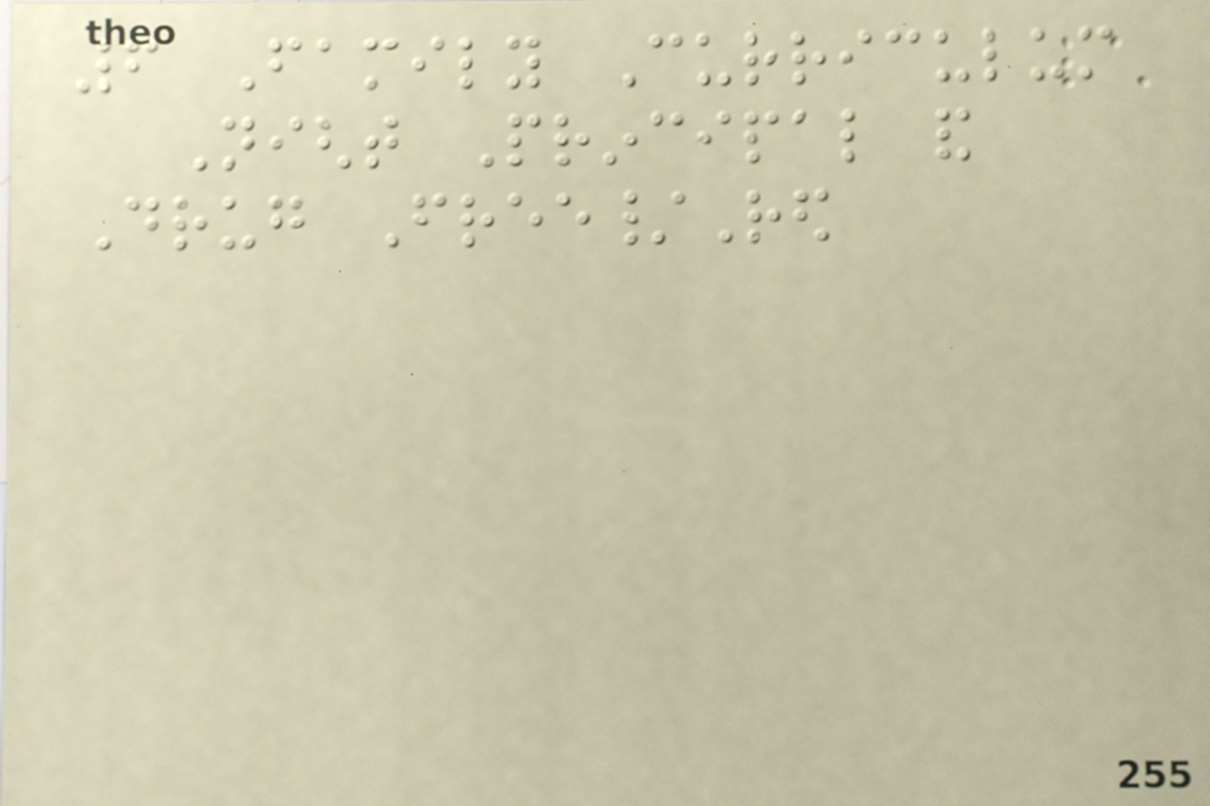6 Family Curriculum
Night Principal and
Drug Free/Red
